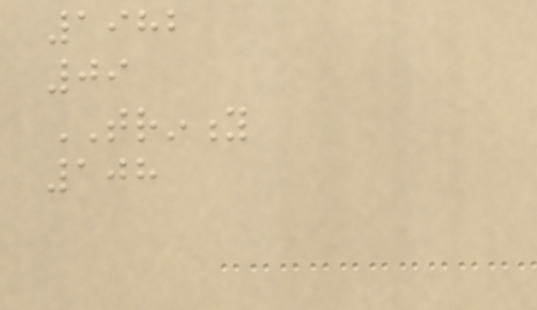1982
09
TRINITY
108
